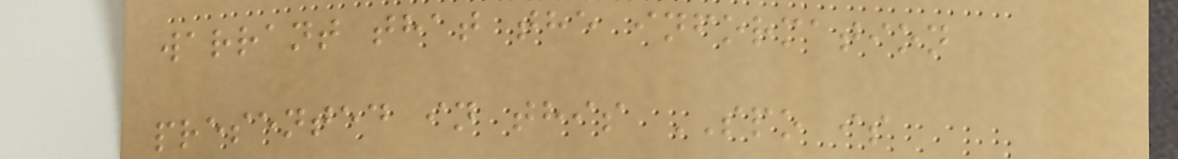warrant that the information
presented in this SPO is
